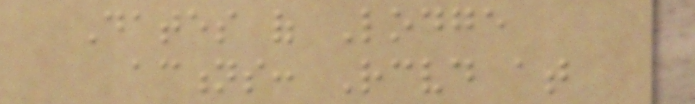Dates of Lodge
actions: Received at
